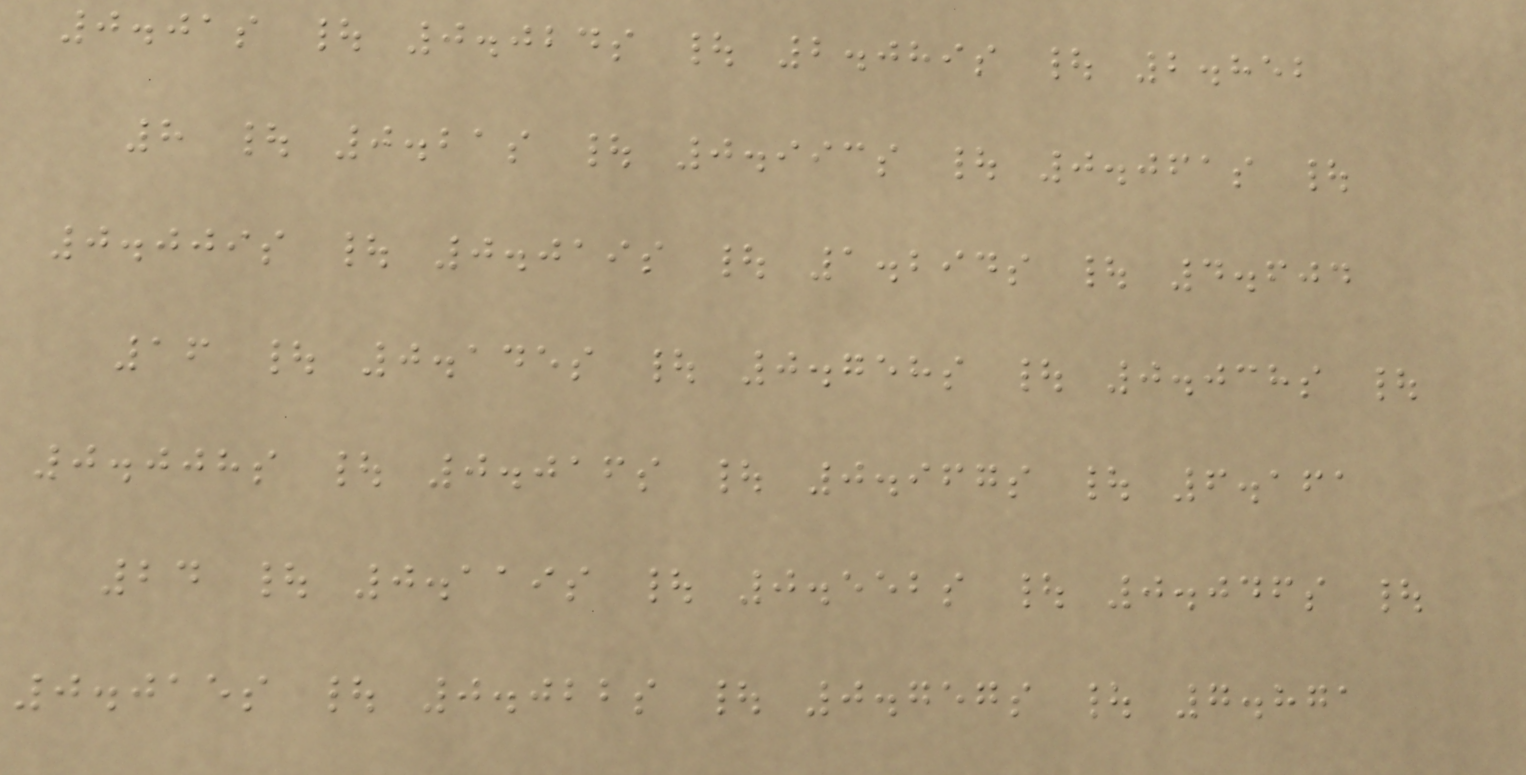0.01s | 0.024s | 2.089s | 2.852
8 | 0.21s | 0.993s | 0.061s |
0.009s | 0.019s | 1.294s | 4.604
16 | 0.145s | 0.758s | 0.038s |
0.008s | 0.016s | 0.967s | 6.161
24 | 0.119s | 0.552s | 0.046s |
0.015s | 0.022s | 0.757s | 7.871
